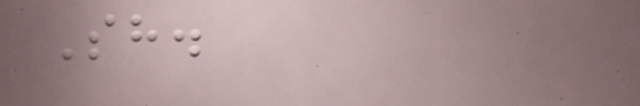Sh.
